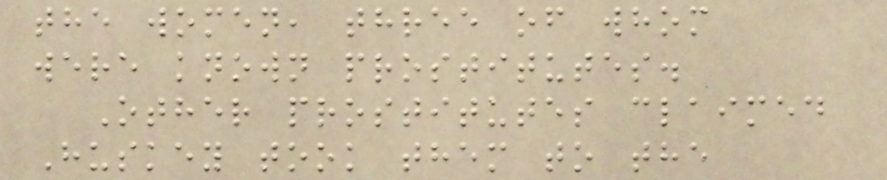the women, three of whom
were known prostitutes.
Other prostitutes claimed
Huskey took them to the
